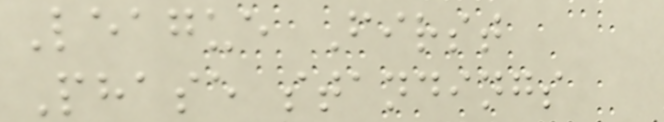League First
Phase standings
